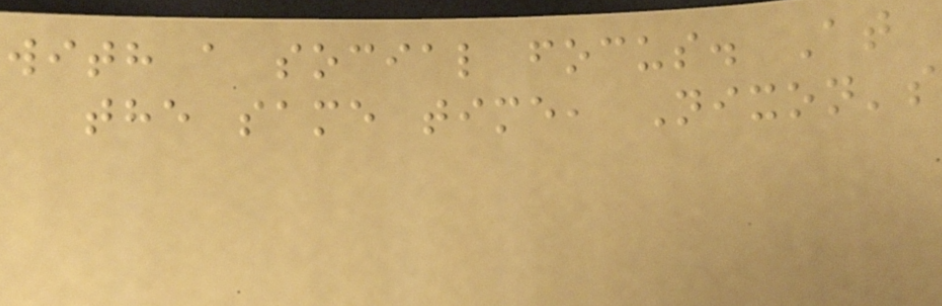with a social focus. At
the same time, Nixon's
